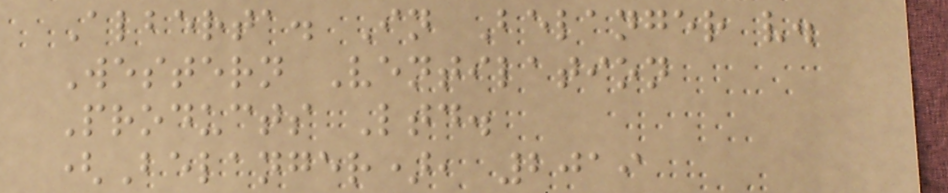Alberta. In Belanger v.
Western Ventilation
Products Ltd.
(Belanger), 2019
